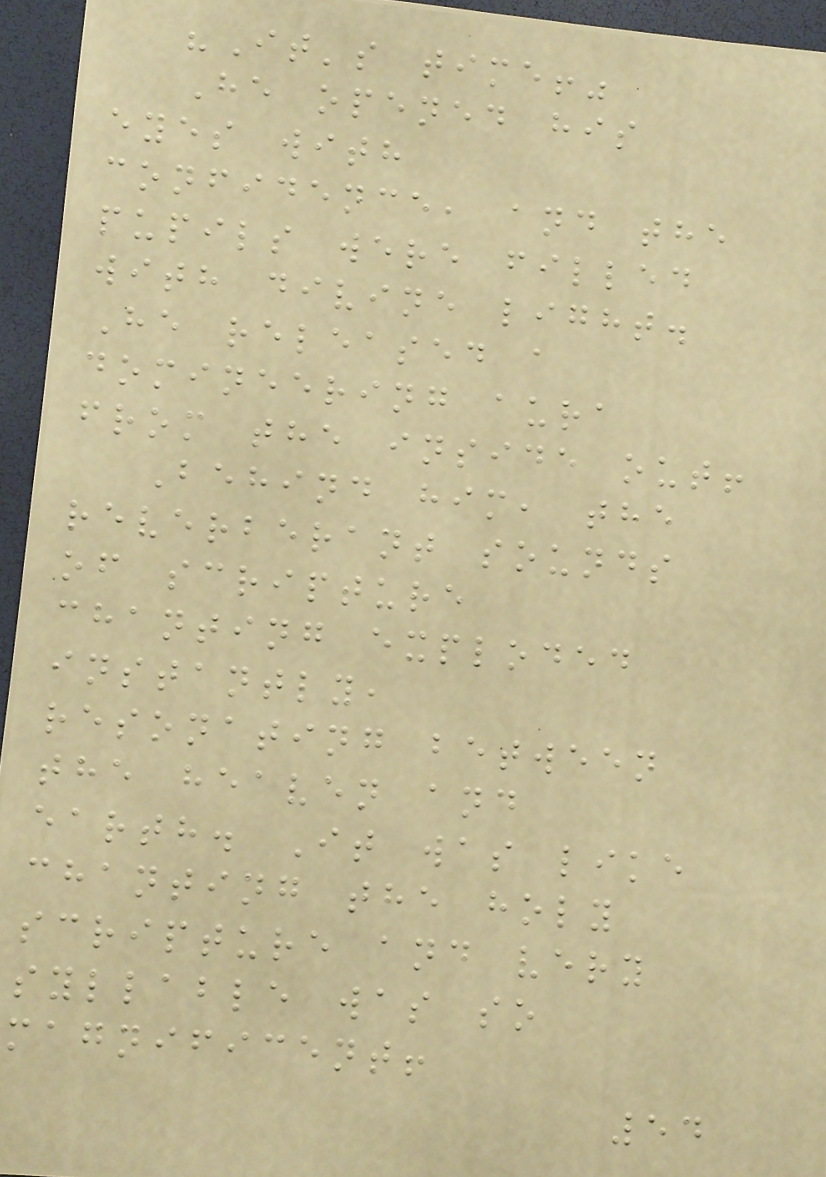"It's time!"
He opened his
eyes with
confidence, and the
pupils were filled
with divine light.
He released a
domineering aura
from the inside out!
Behind him, the
reverberant sounds
of scripture
chanting exploded
instantly,
resonating between
the heaven and
earth. It was like
chanting the holy
scripture and very
syllable was so
magnificent!
54
